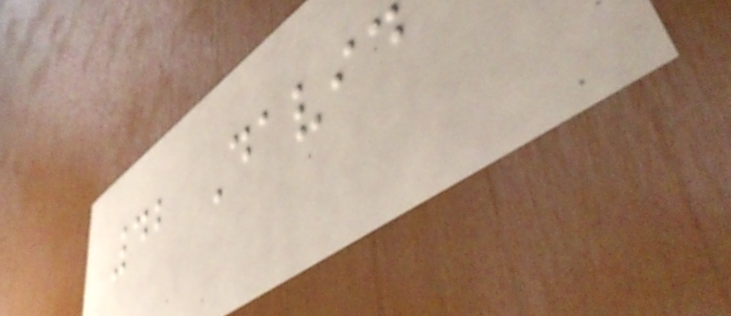42 David
